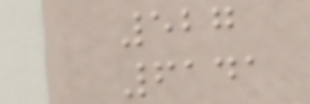527
6141
